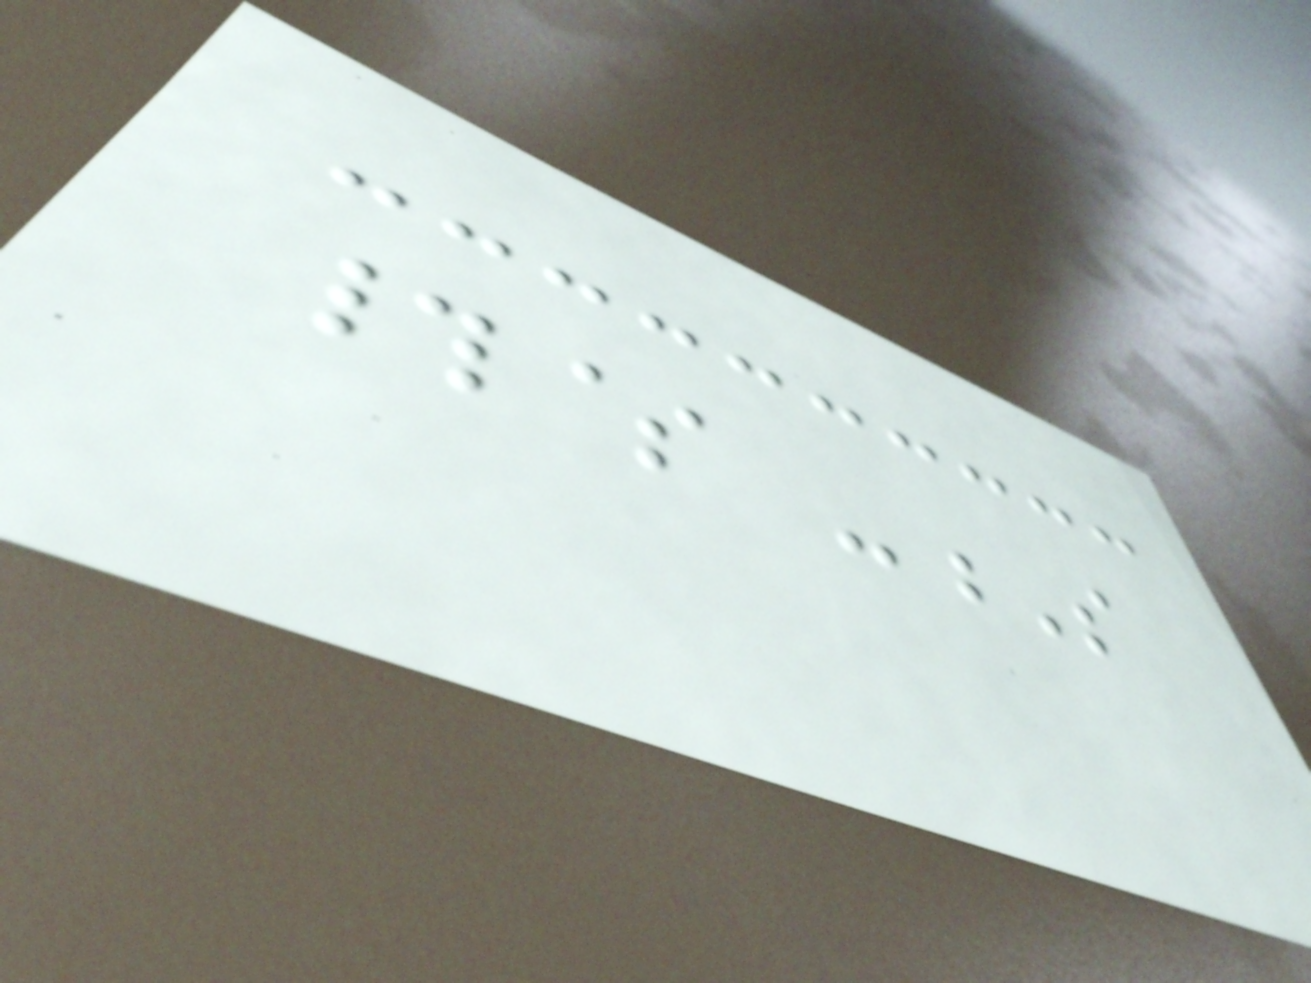#$ -S
